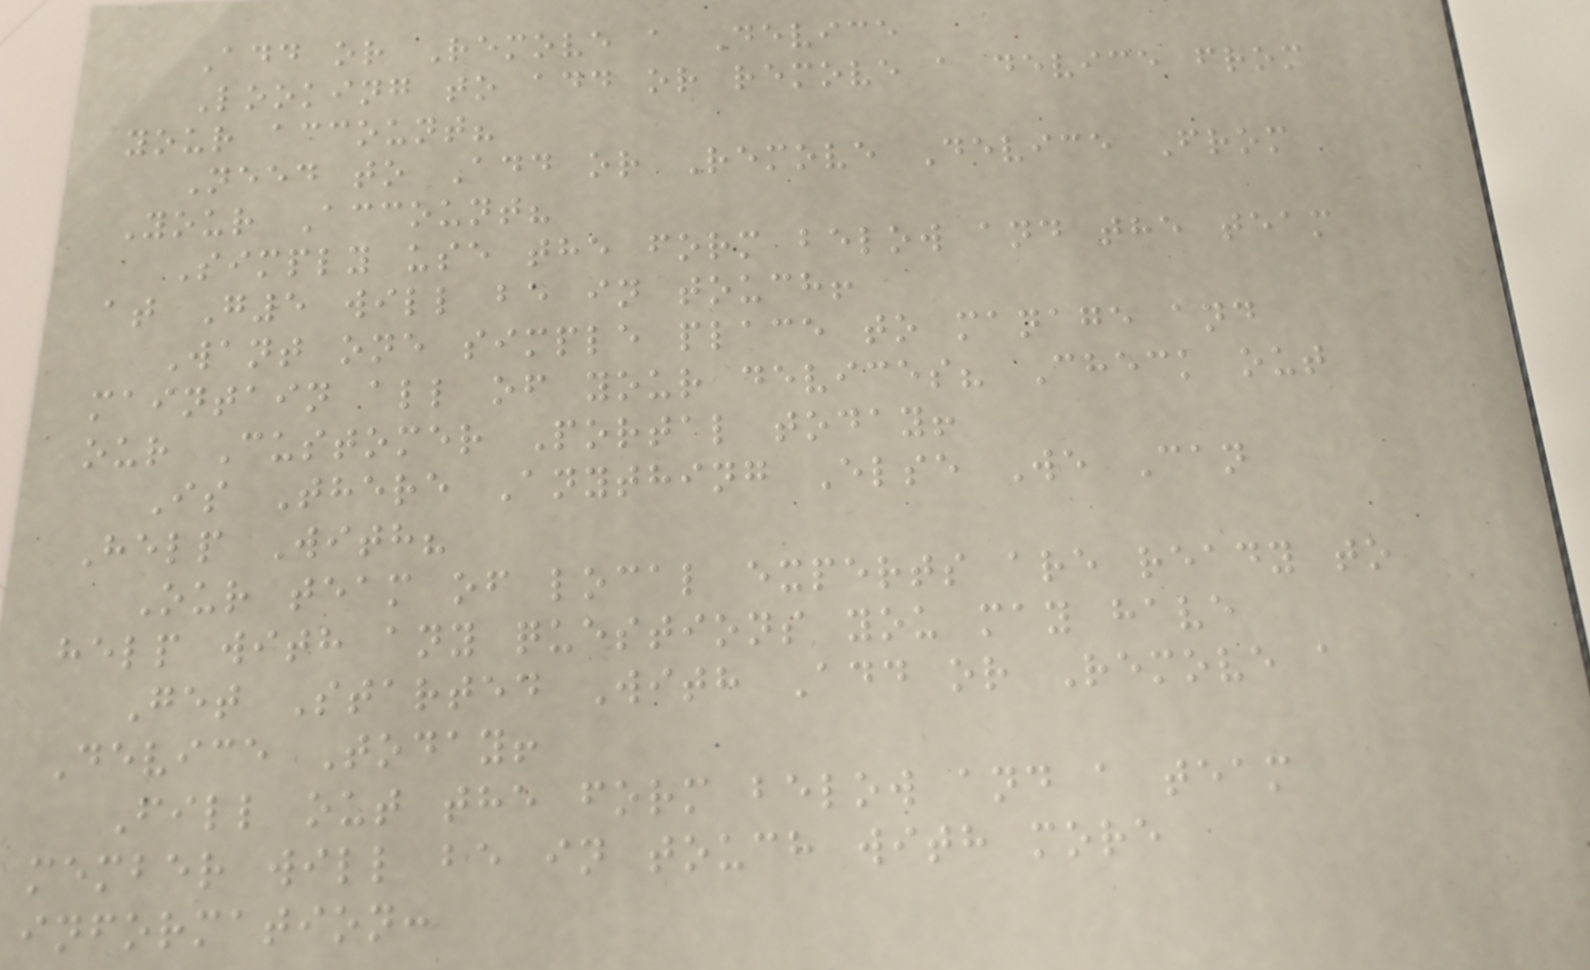Add or Remove a Device
Looking to add or remove a device from
your account?
Need to Add or Remove Device From
Your Account?
Simply use the form below and the team
at G5 will be in touch!
Want one simple place to manage and
maintain all of your devices? Check out
our Customer Portal today!
Is There Anything Else We Can
Help With?
Our team of local experts are ready to
help with any questions you may have
Get Started With Add or Remove a
Device Today!
Fill out the form below and a team
member will be in touch with more
information:
